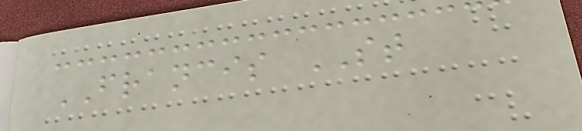FRANCIS ST
